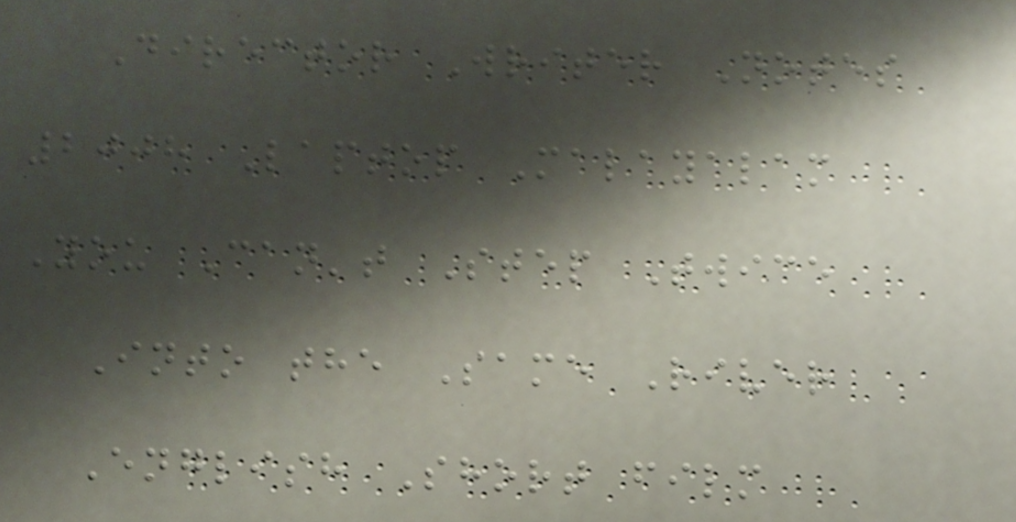Director Writer Notes
2008 Laptop Malayalam
You Can't Step Twice
Into the Same River
English Short film
